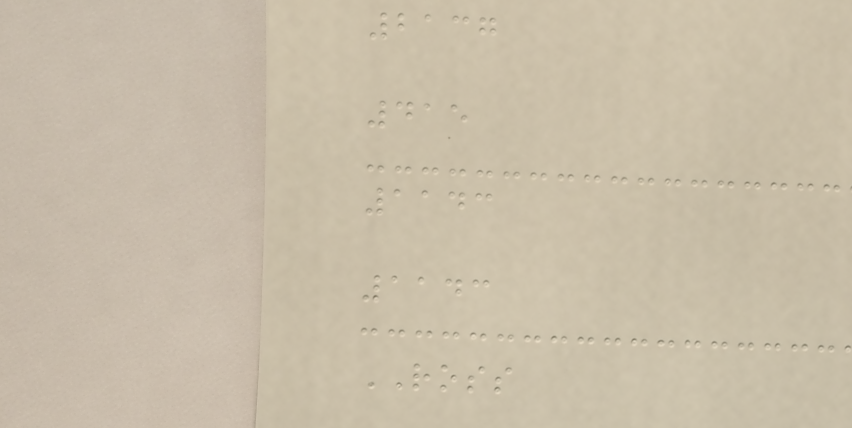2137
415
1143
1143
ROSS
